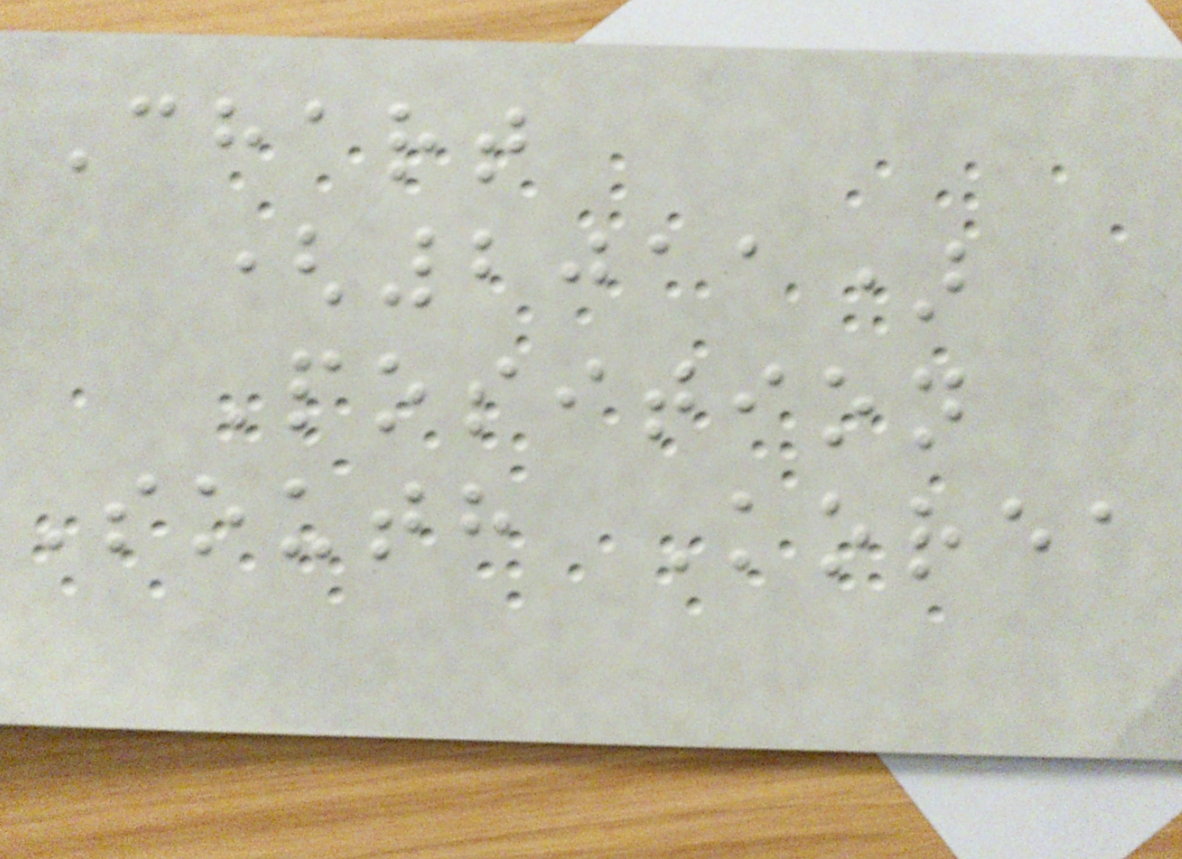Chart
(2011)
Position
South Korea
